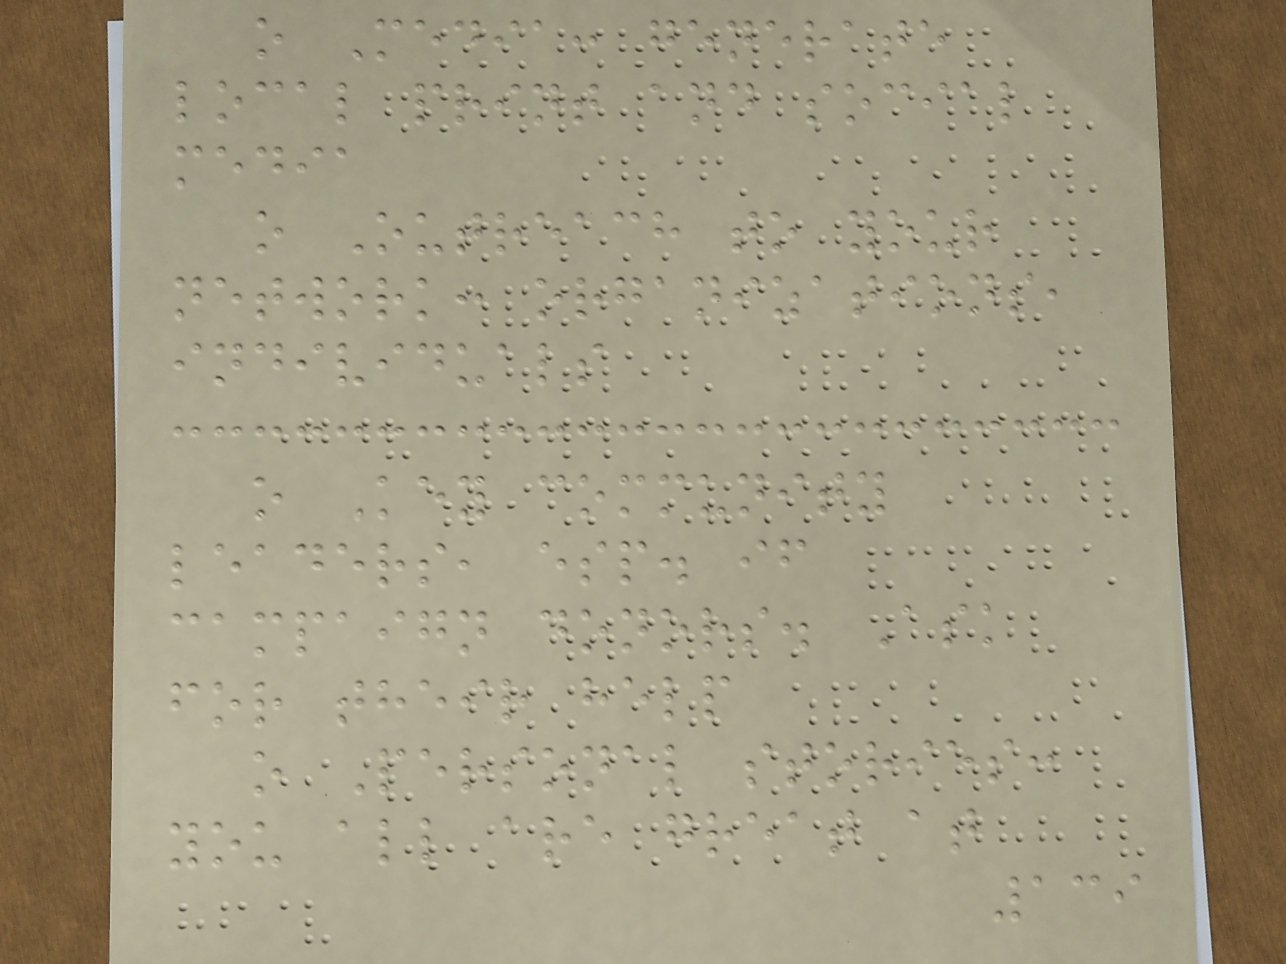o Media: generate
local print and social
media
o Outreach to your
network: organizations,
individuals
o Key community
leaders, esp. if
campaign donors. Ask
for their help
o Personal stories:
you all are great at
139
